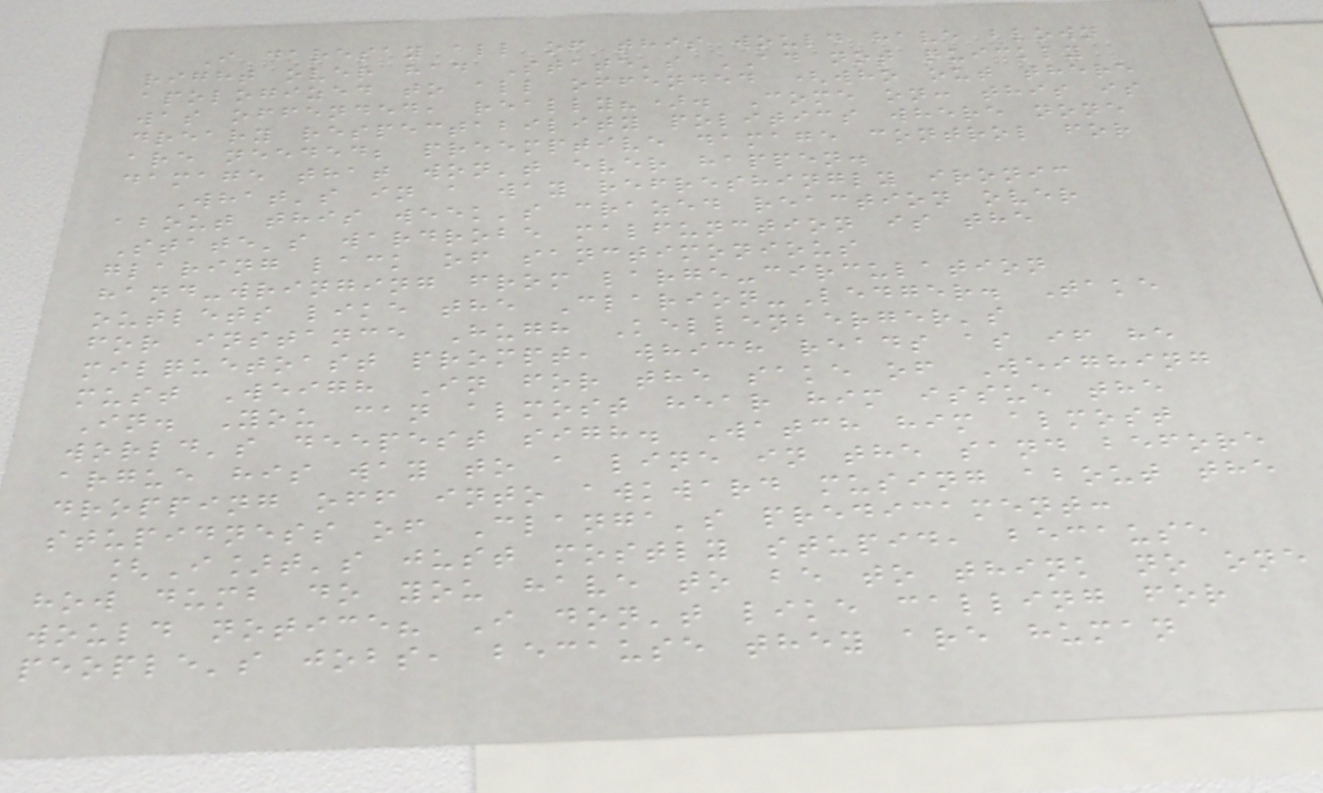I daresay all of this would have blown
right over had State's AD not quickly
apologized to all offended (who out there
was offended, really?). Come on: this is
dreary respectability politics where none
are needed; preemptive damage control for
damage that won't ever happen.
What's in a way refreshingly ironic
about this week's crazed reaction over
State's wardrobe malfunction is the
glaring lack of sanctimonious
hand-wringing from large-circulation
outlets like the Clarion-Ledger. Take
for instance Hugh Kellenberger's
milquetoast prompt, which reads as if he
must Weigh In for the sake of Weighing
In. You can almost hear him issue the
world's deepest sigh. Watch him almost
argue his way to a line in the sand before
dropping off into awkward musing about the
stupidness of Clanga's predicament:
[I]t's just mostly stupid, because
how dumb do you have to be to think no one
would notice? I don't like calling for
people's jobs, because they are human
